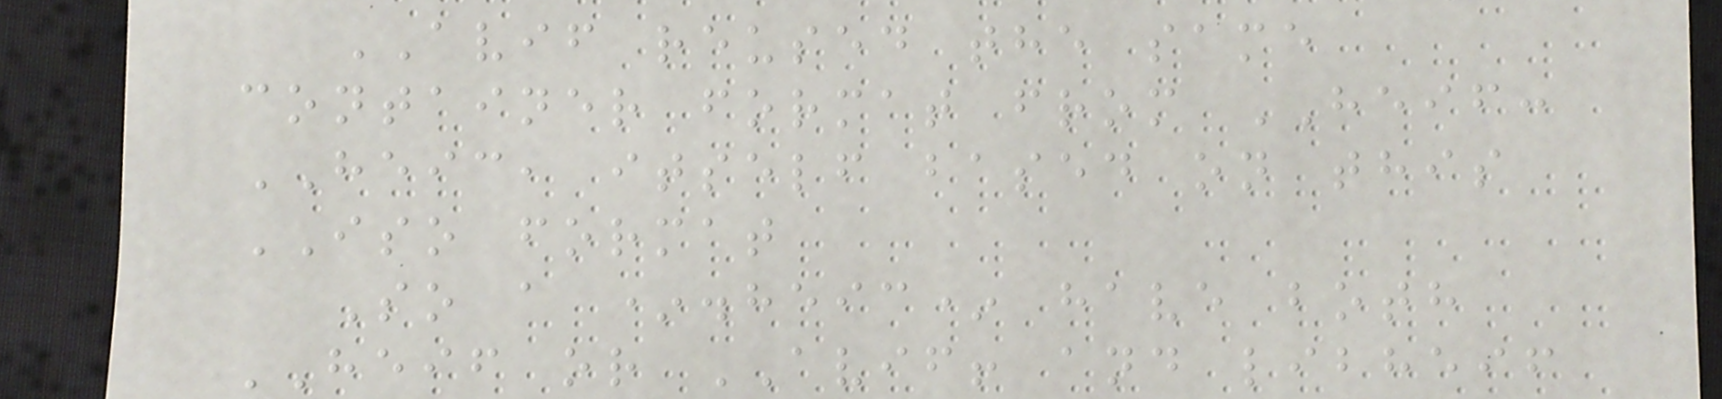AVIF reused the same
container format from HEIF:
HEIC, itself based on this
ISO format
So a *.heic* have both
HEIF or AVIF! and libheif
